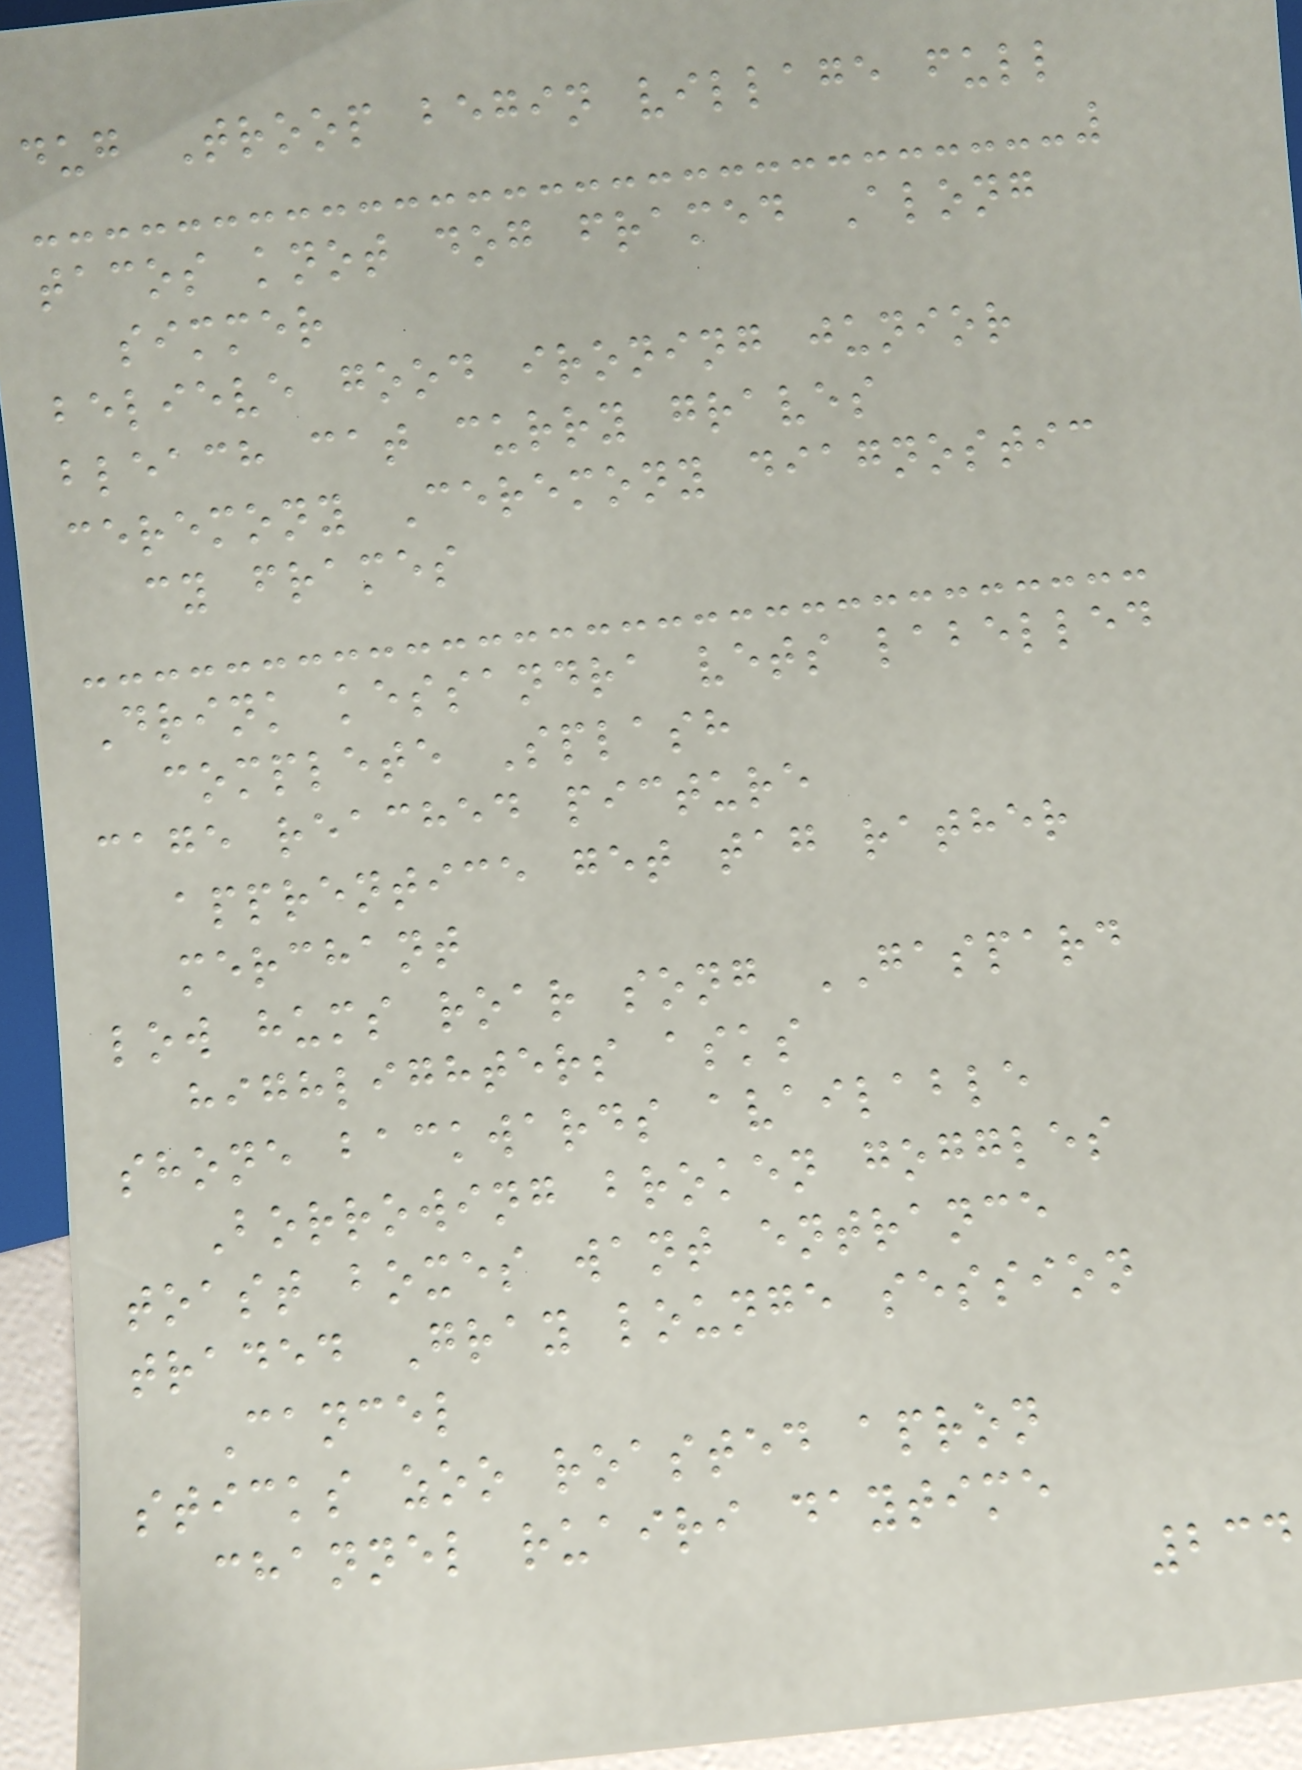dug Troop begin village full
tacos knot dog framed Along
simmer
believe good ironing junior
bleach cat curry graves
ceremony Ceremony diagnostic
cy frames
Drink kessandra vets labelled
complete Splash
cage reached picture
apprentice get tag rather
merchant
low hums roar song GASPARD
highlighters asks
shone backwards available
Borrowing broken goggles
toast boxes want entrance
traded Gray lounge session
Cancel
sticks zoo roasted apron
channel ruairi daytime
234
